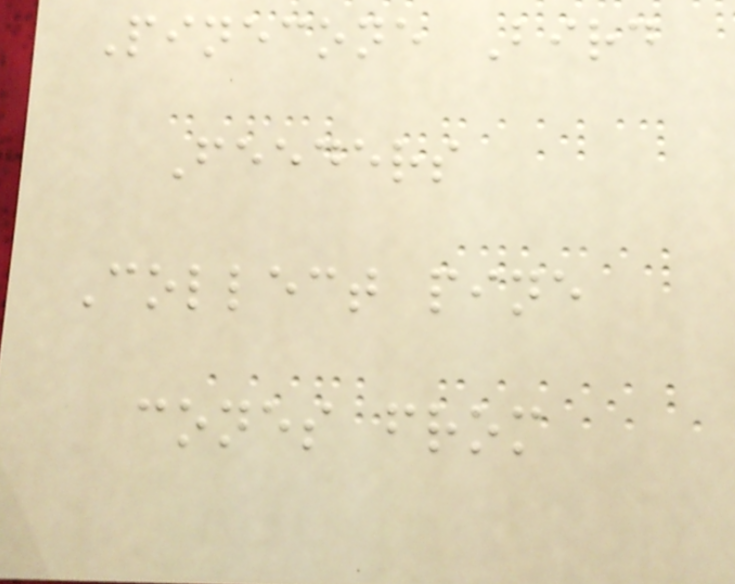Pinecone Bird
Feeders
Collect pine
cones from
